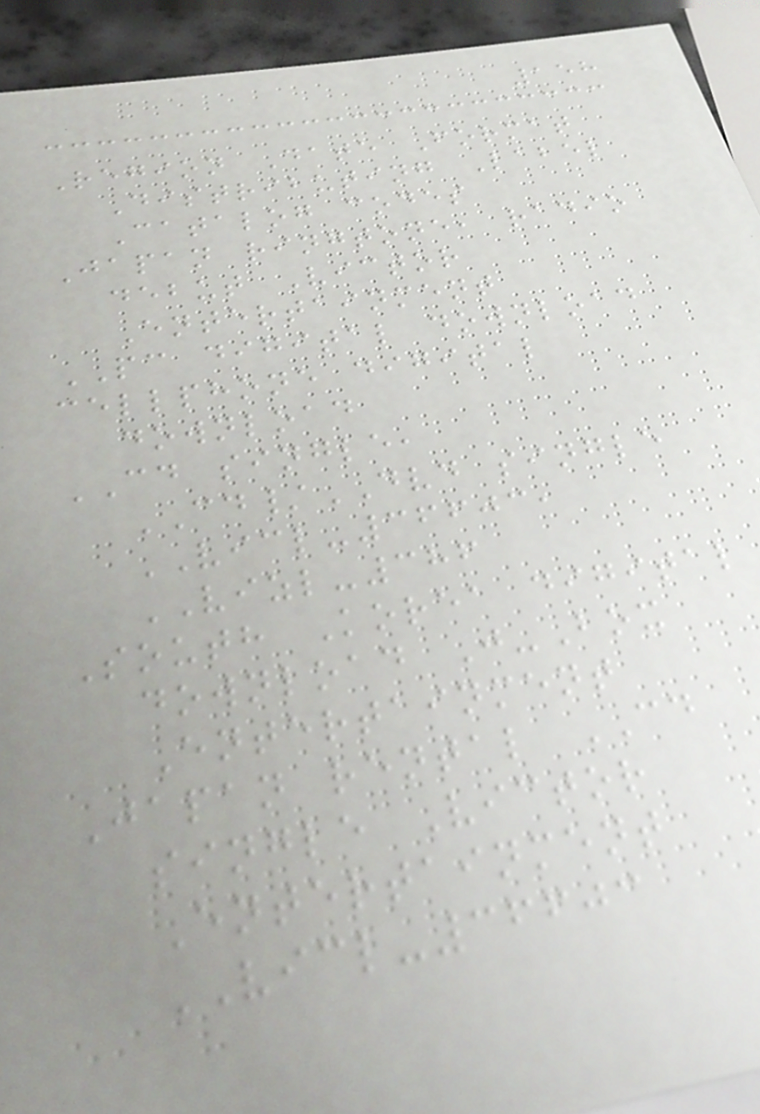158
Region Date Format
Distributing Label
Catalog codes
Japan ringtone, radio
debut Victor
Entertainment
PC digital download
cellphone digital
download
CD single,
CD/DVD single
VICL-36603,
VIZL-386
South Korea digital
download J-Box
Entertainment
Japan rental CD
single Victor
Entertainment
VICL-36603
